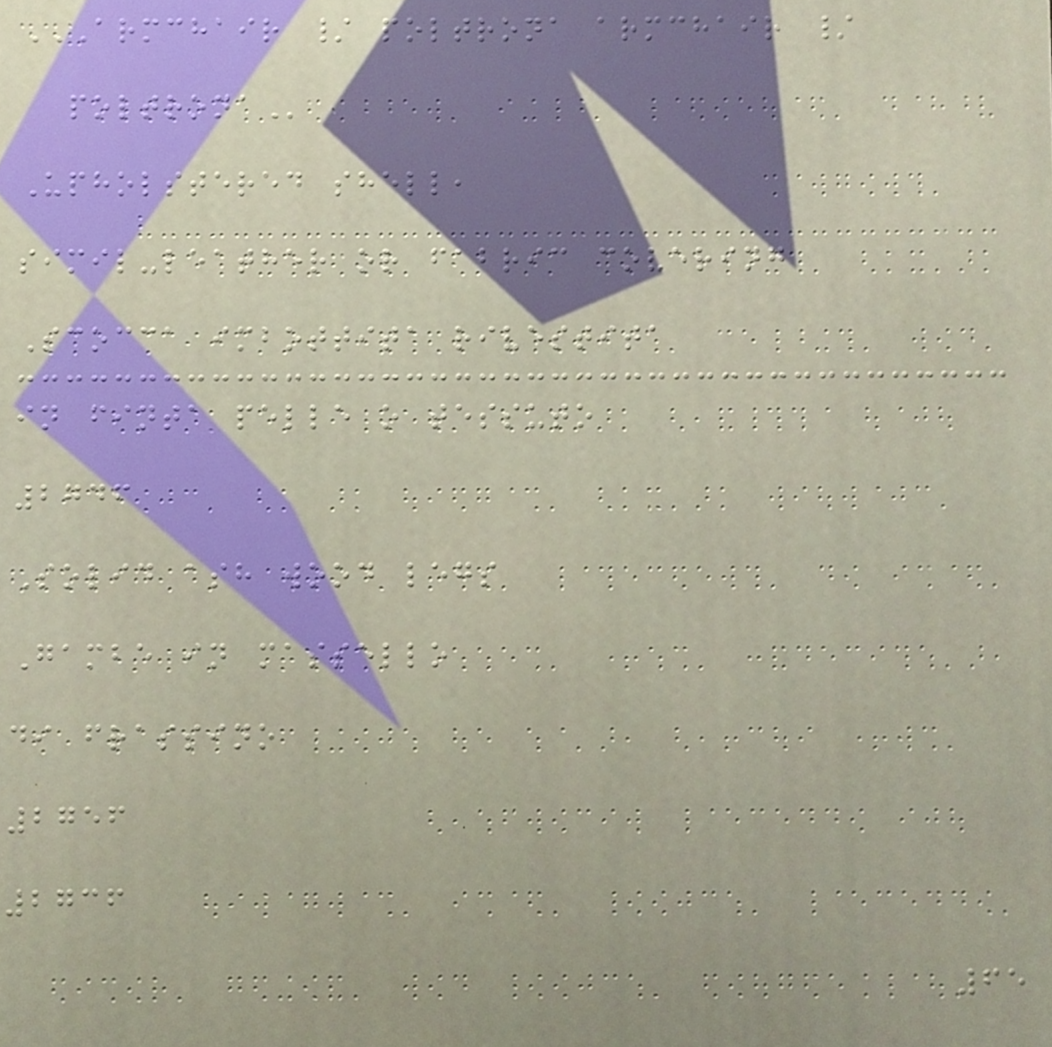ARMCHAIR / POLTRONA ARMCHAIR /
POLTRONA
Upholstered shell,
simil-leather or fabric covering
Scocca imbottita rivestita
in finta pelle o tessuto
2746
Solid ash wood legs
Gambe in massello
di frassino
2756
2736
65
